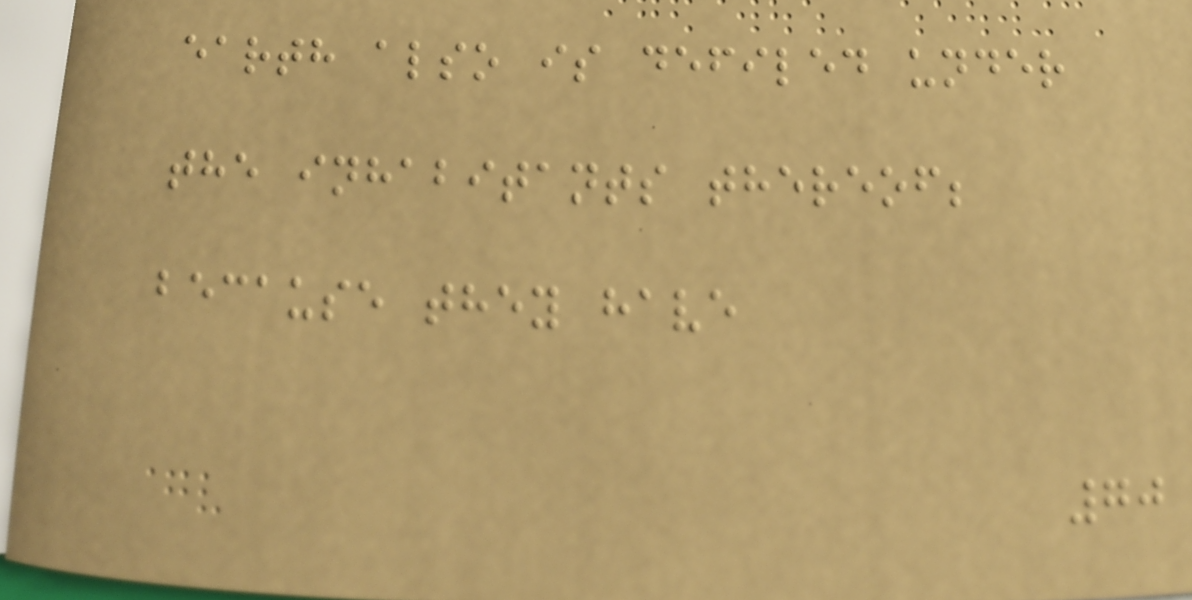earth also is defiled under
the inhabitants thereof;
because they have
70
